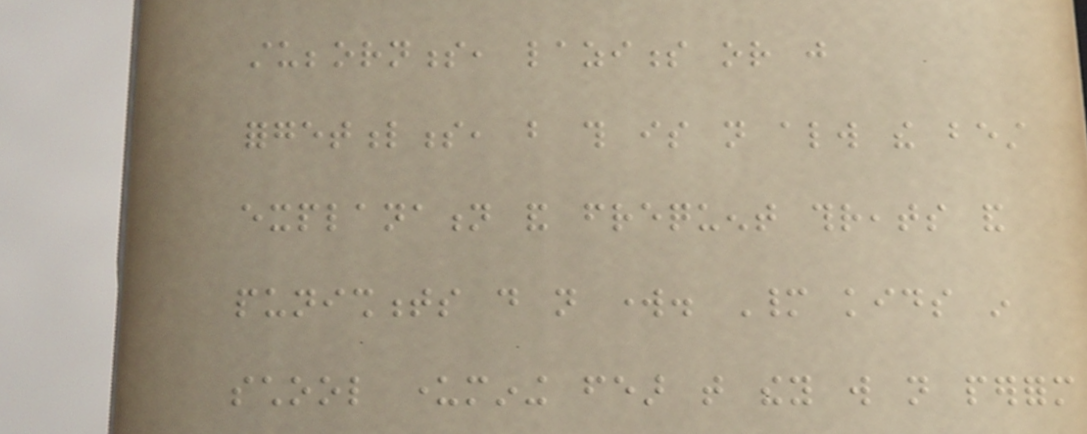stubbornness, laziness or just
forgetfulness, but this is not always the best
explanation and frequent threats and
punishments do not work. Many kids in
school undermining fear that they will not perform
